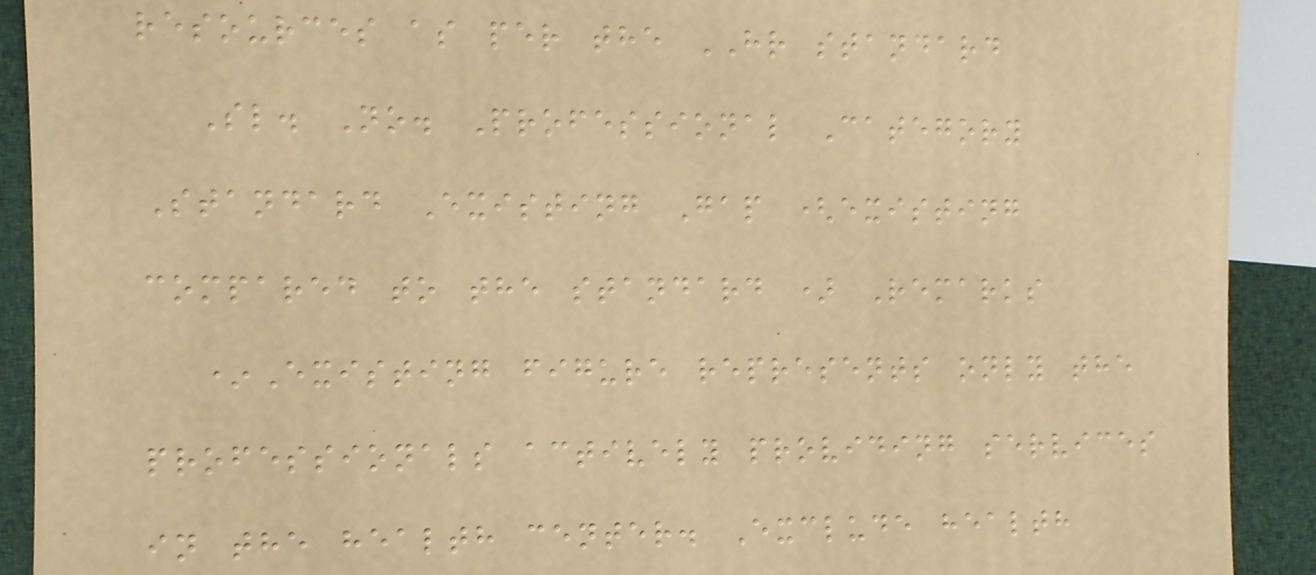resources as per the HR standard
Sl. No. Professional Category
Standard Existing Gap (existing
compared to the standard ) Remarks
*Existing figure represents only the
professionals actively providing services
in the health center. Exclude health
